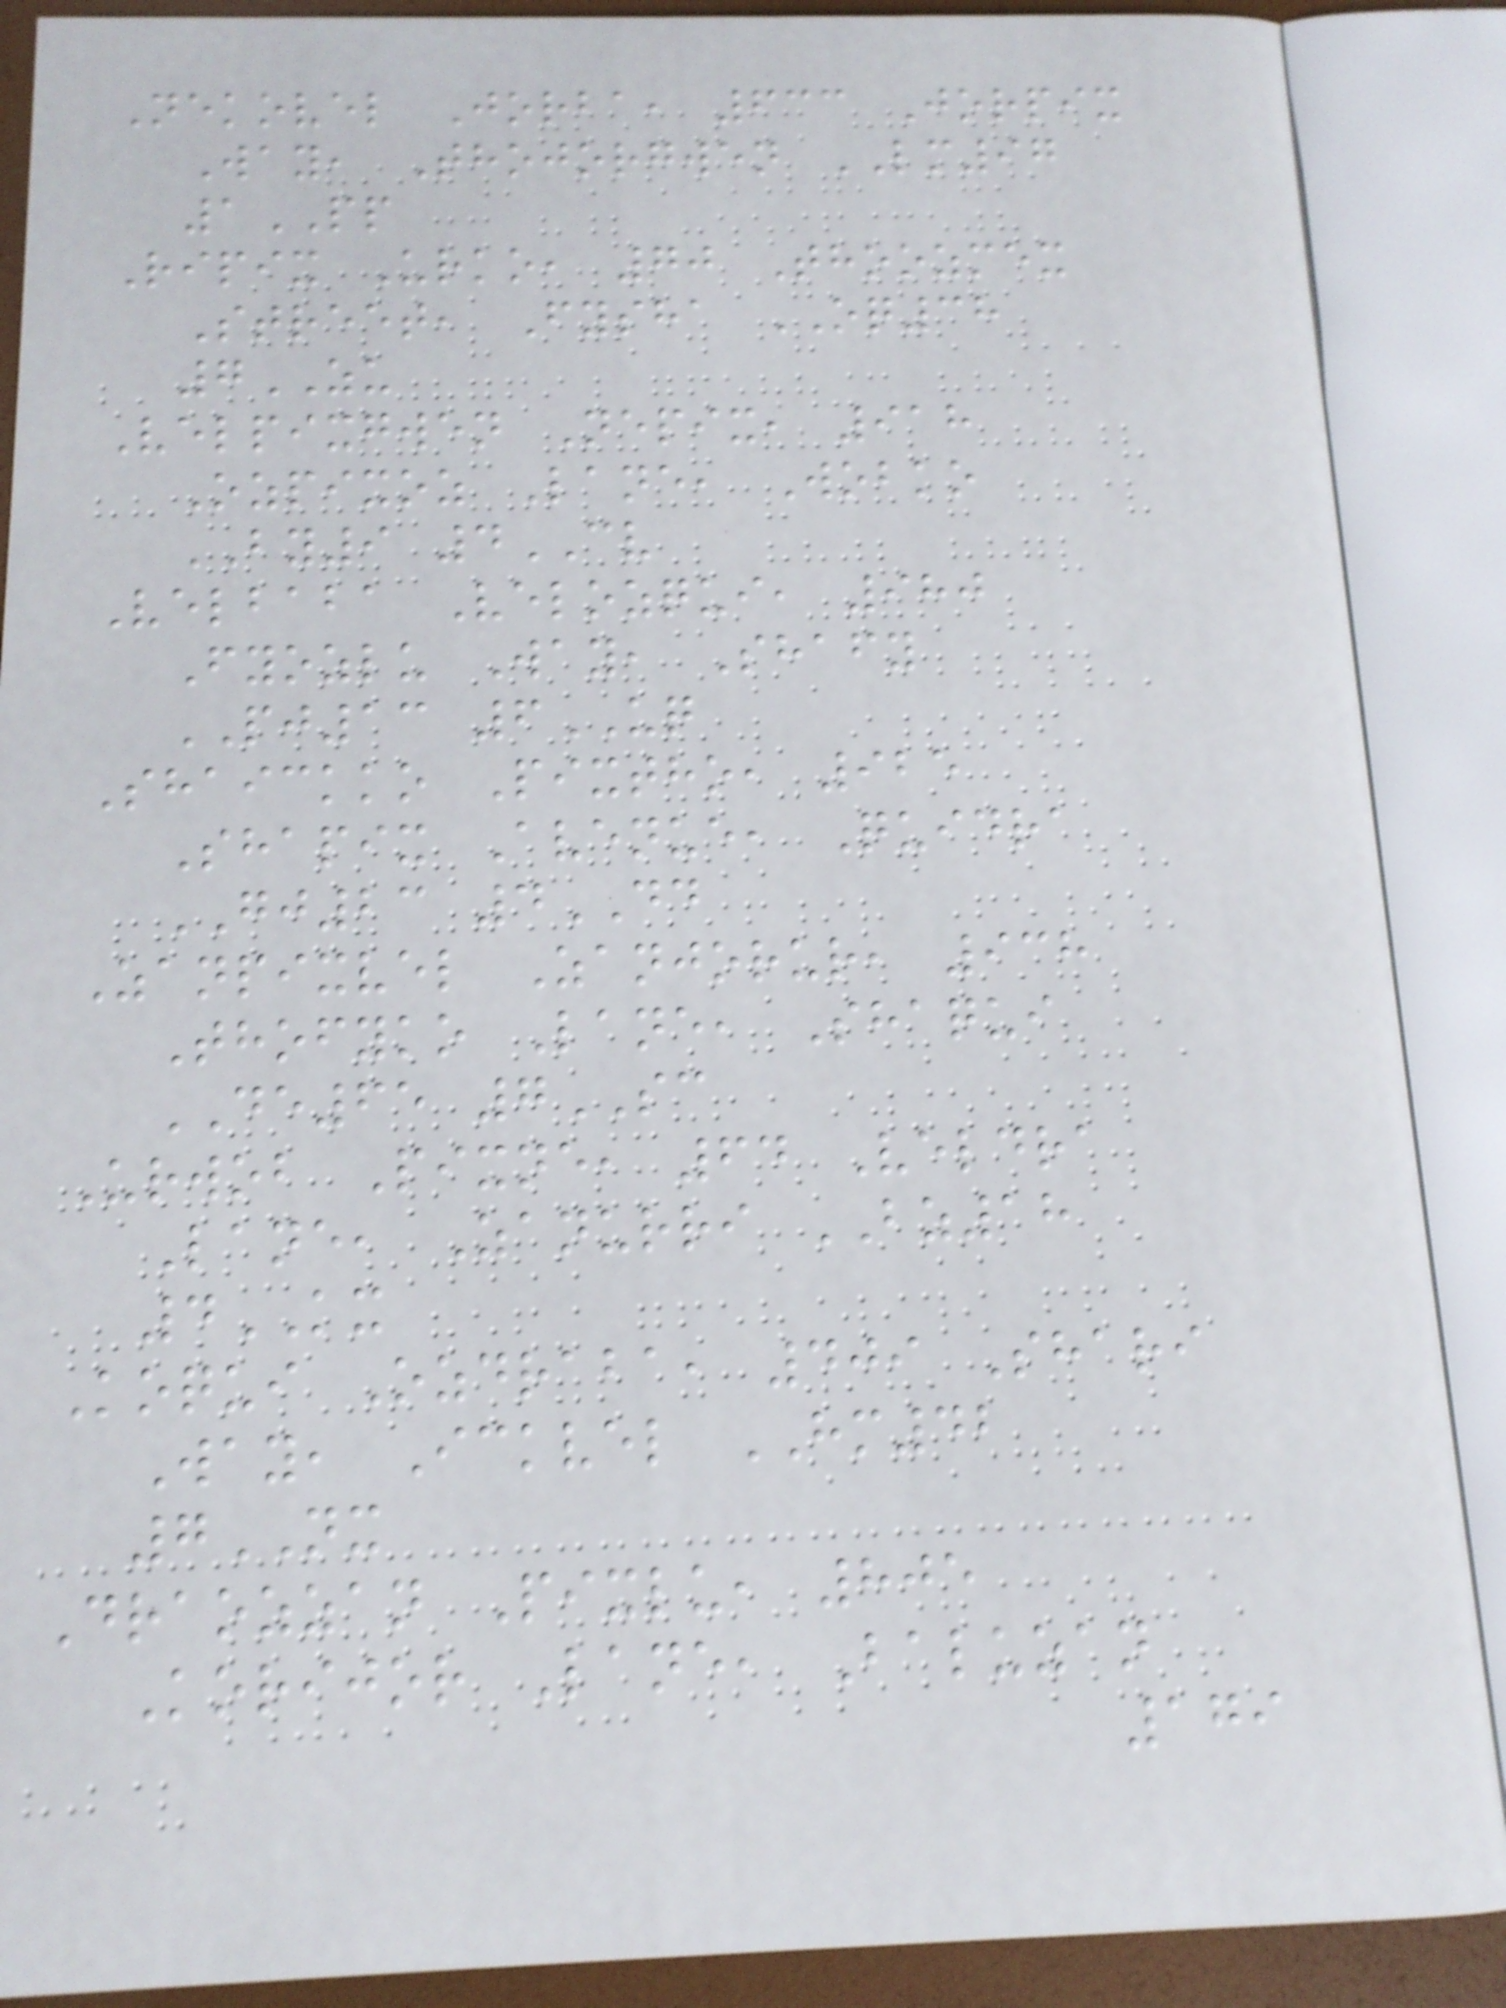Nekovel Jorba, 633 Jorpix
Way, Thojorgwen LM97
1PP
Ripix Urko, 70 Thoozmex
Street, Fysha OQ38
7ZU
Velpixgwen Nepix, 918
Ozpixoz Lane, Wobko
BY9 4CV
Velbaba Velozqui, 980
Fyozlu Way, Shafy
PJ13 6UQ
Shaickko Pixtho, 925
Shapix Avenue, Quidra
GJ23 4DD
Zanpixvel Zanjorur, 938
Thofyko Lane, Shaqui
DE65 7SC
Urwob Pixne, 64 Veldra
Lane, Zanurri BZ18
4KX
Koqui Ozdraba, 409 Shari
Way, Ickvel HM42
7NX
Draozzan Pixlu, 805
Korijor Lane, Baluzan
179
